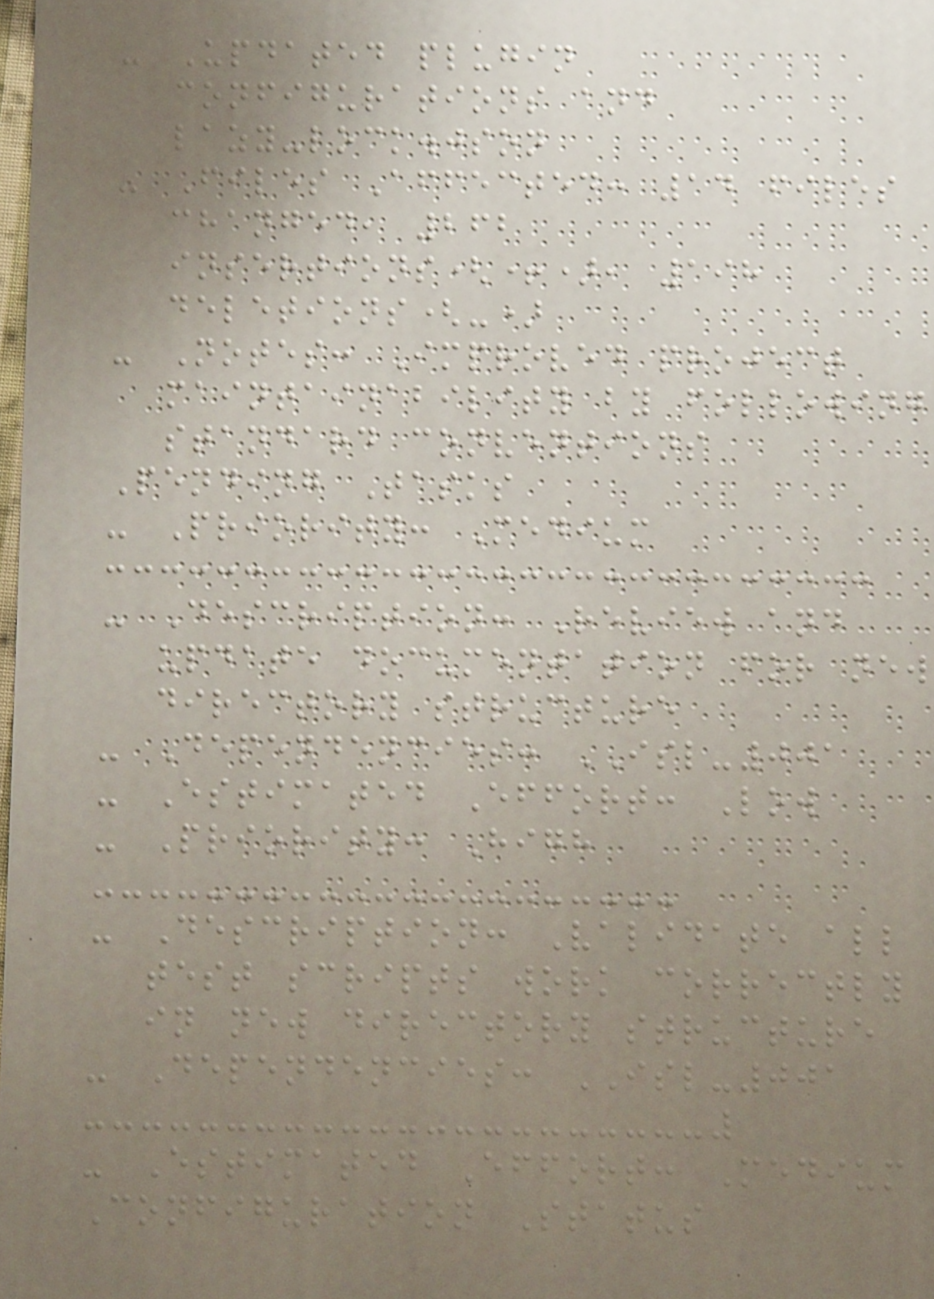- Updated plugin
configurations and
lazy-lock.json
- Files Affected: 14 files
changed, 262
insertions(+), 198
deletions(-)
- Notes: Improved project
maintainability by following
standard conventions
Pending Tasks
- Priority: Medium
- Description: Review and
update documentation for new
directory structure
- Dependencies: ISL-001
- Estimated Effort: Low
- Priority: High
- Description: Validate all
test scripts work correctly
in new directory structure
- Dependencies: ISL-001
- Estimated Effort: Medium
Configuration Status
